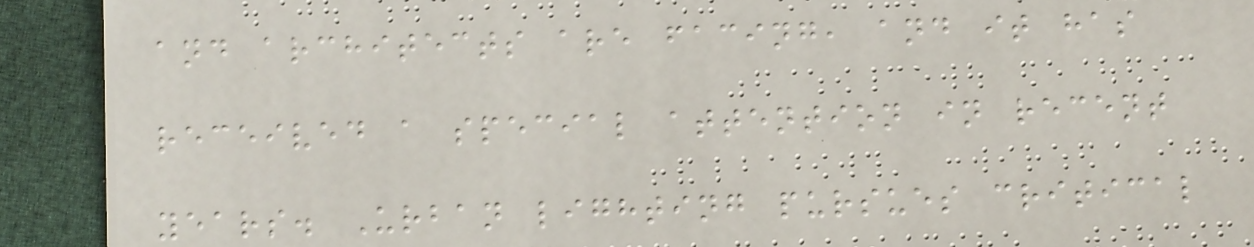and architects are facing, and it has
received a special attention in recent
years. Urban lighting pursues critical
